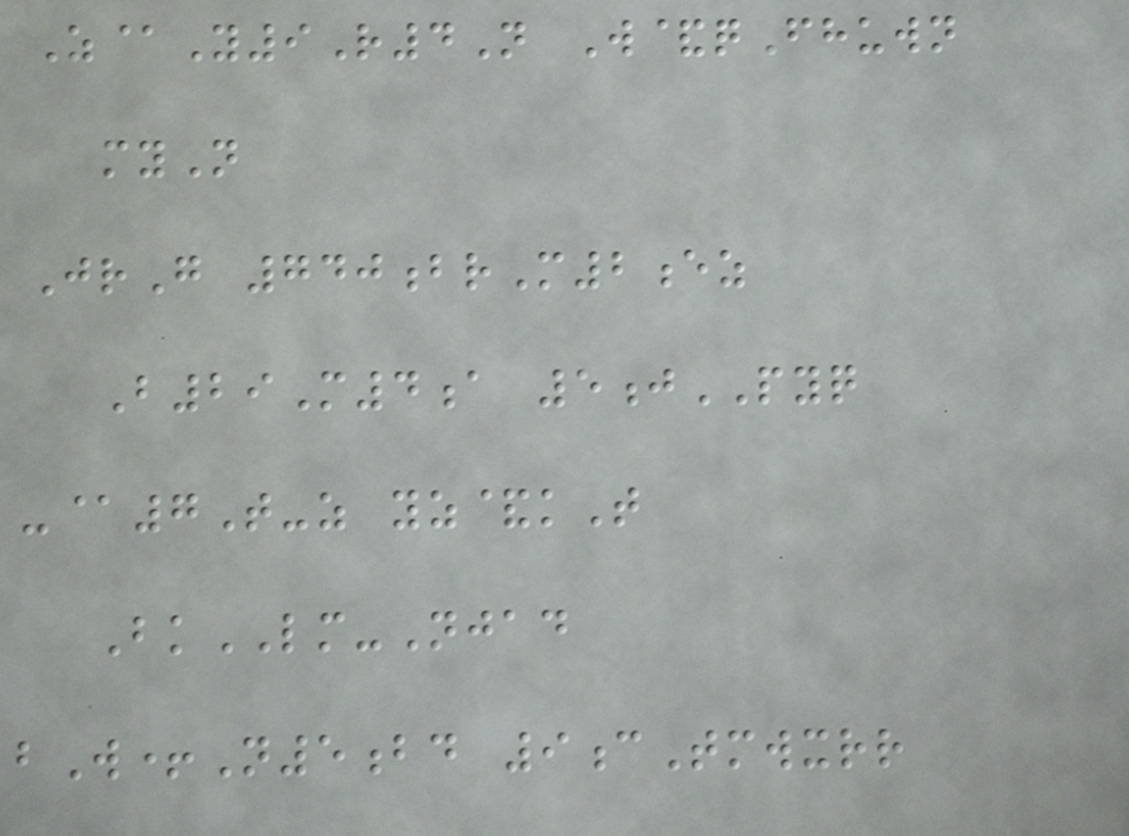Z@Y9R4N W&qFhuwn
myN
JrG 740brM2ez
B29M4a 5jPYQ
-@7T-z yz&kT
BkLM-Njad
bW+N5bd 9cTmwxrr
